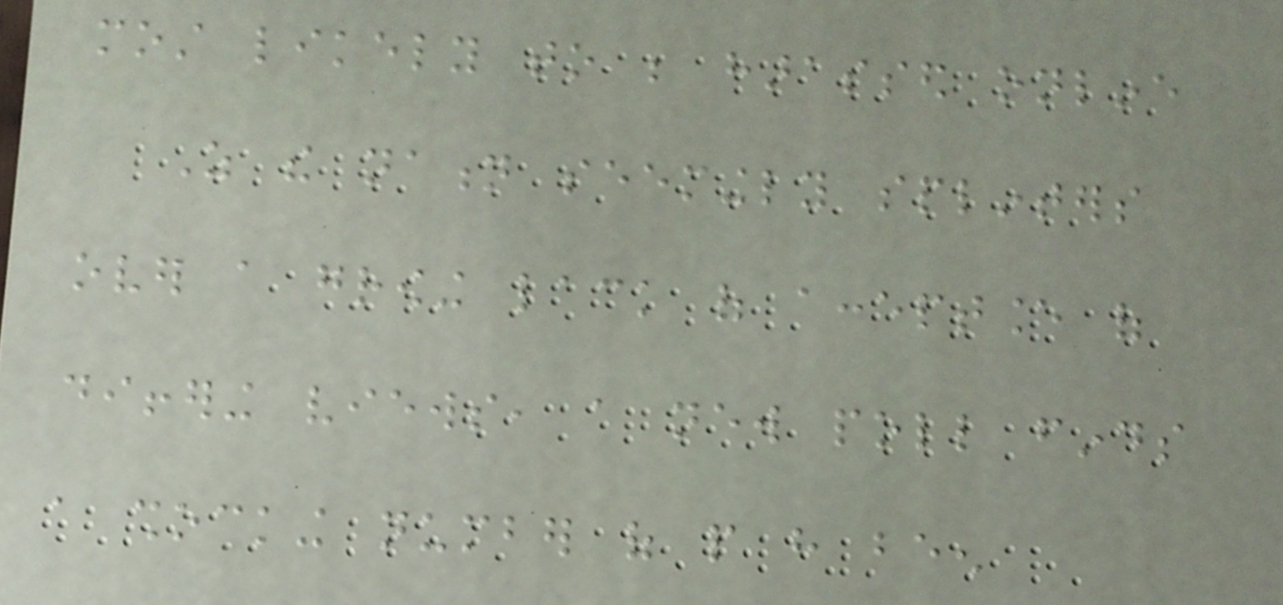most likely to be harassed online
As the nation seemingly splinters
over a growing lack of acceptance of
differing views, a new poll finds
a shocking number of people have been
